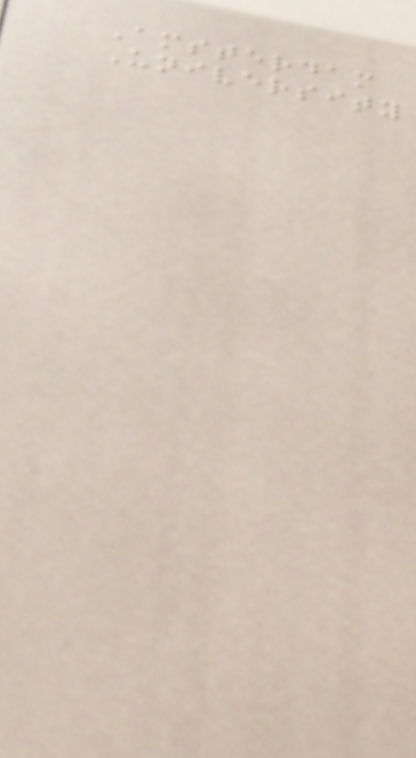Amsterdam
University
